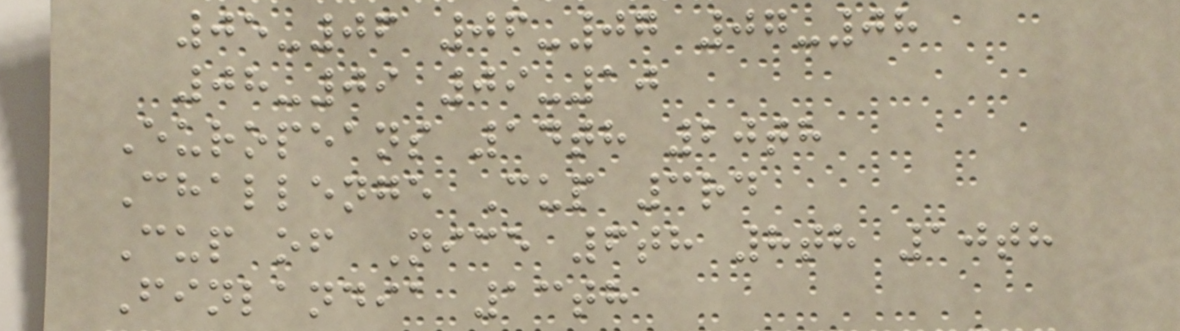05-06 06-07 07-08
08-09 09-10
Europeans 14th 20th
Challenge Cup 3rd
Cup of Nice 6th 8th 10th
Finlandia 13th
